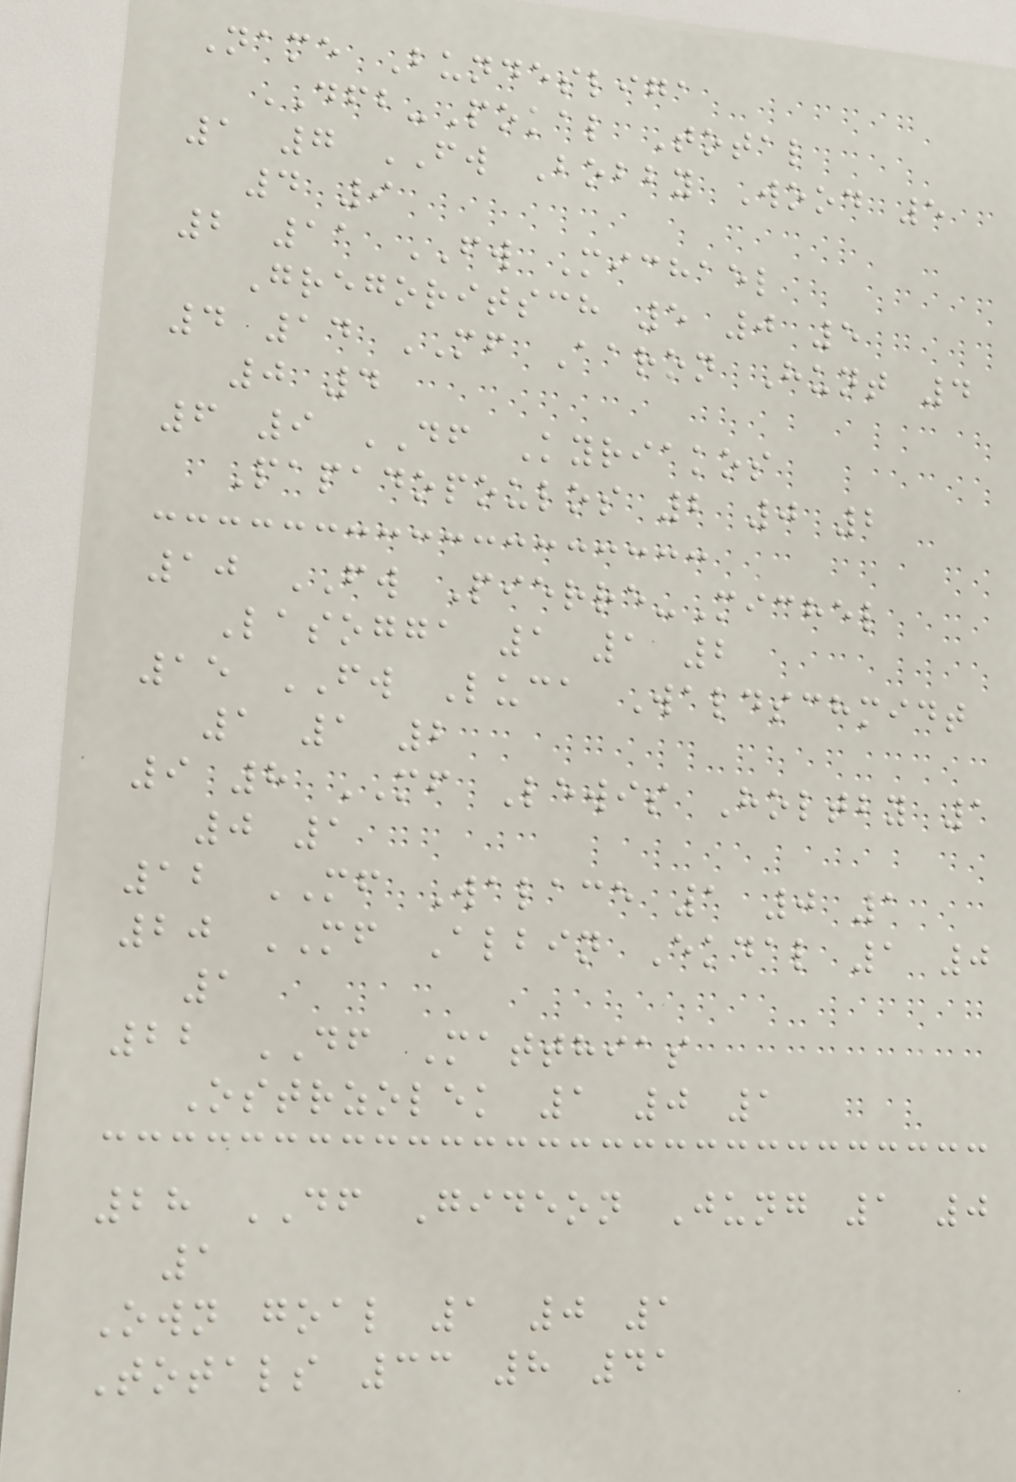Name Bundesliga
DFB-Pokal Total
1 7 FW Bobby Wood 5
4 9
2 11 FW Michael
Gregoritsch 5 0 5
4 14 MF Aaron Hunt 4
0 4
6 9 DF Kyriakos
Papadopoulos 2 0 2
10 FW Pierre-Michel
Lasogga 1 1 2
15 FW Luca Waldschmidt
1 1 2
9 8 MF Lewis Holtby 1
0 1
12 MF Walace 1 0 1
20 MF Albin Ekdal 1 0
1
22 DF Matthias
Ostrzolek 1 0 1
28 DF Gideon Jung 1 0
1
Own goal 1 0 1
Totals 33 8 41
